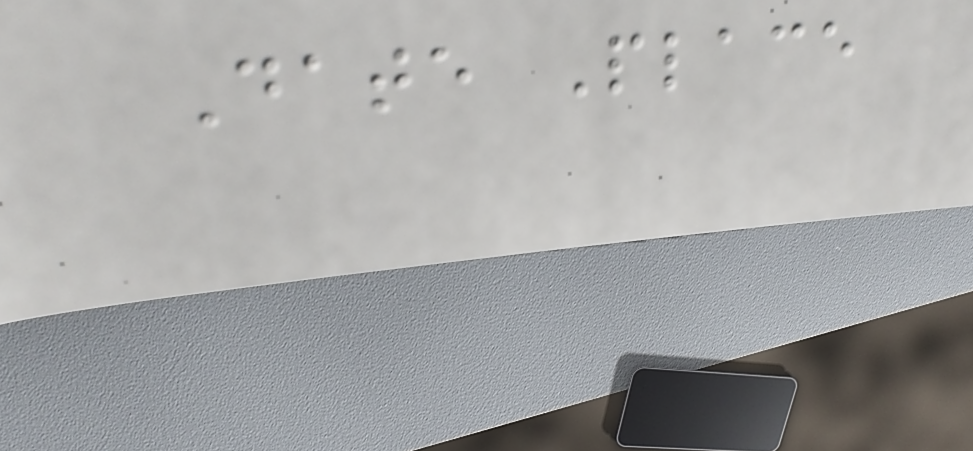Date Place
